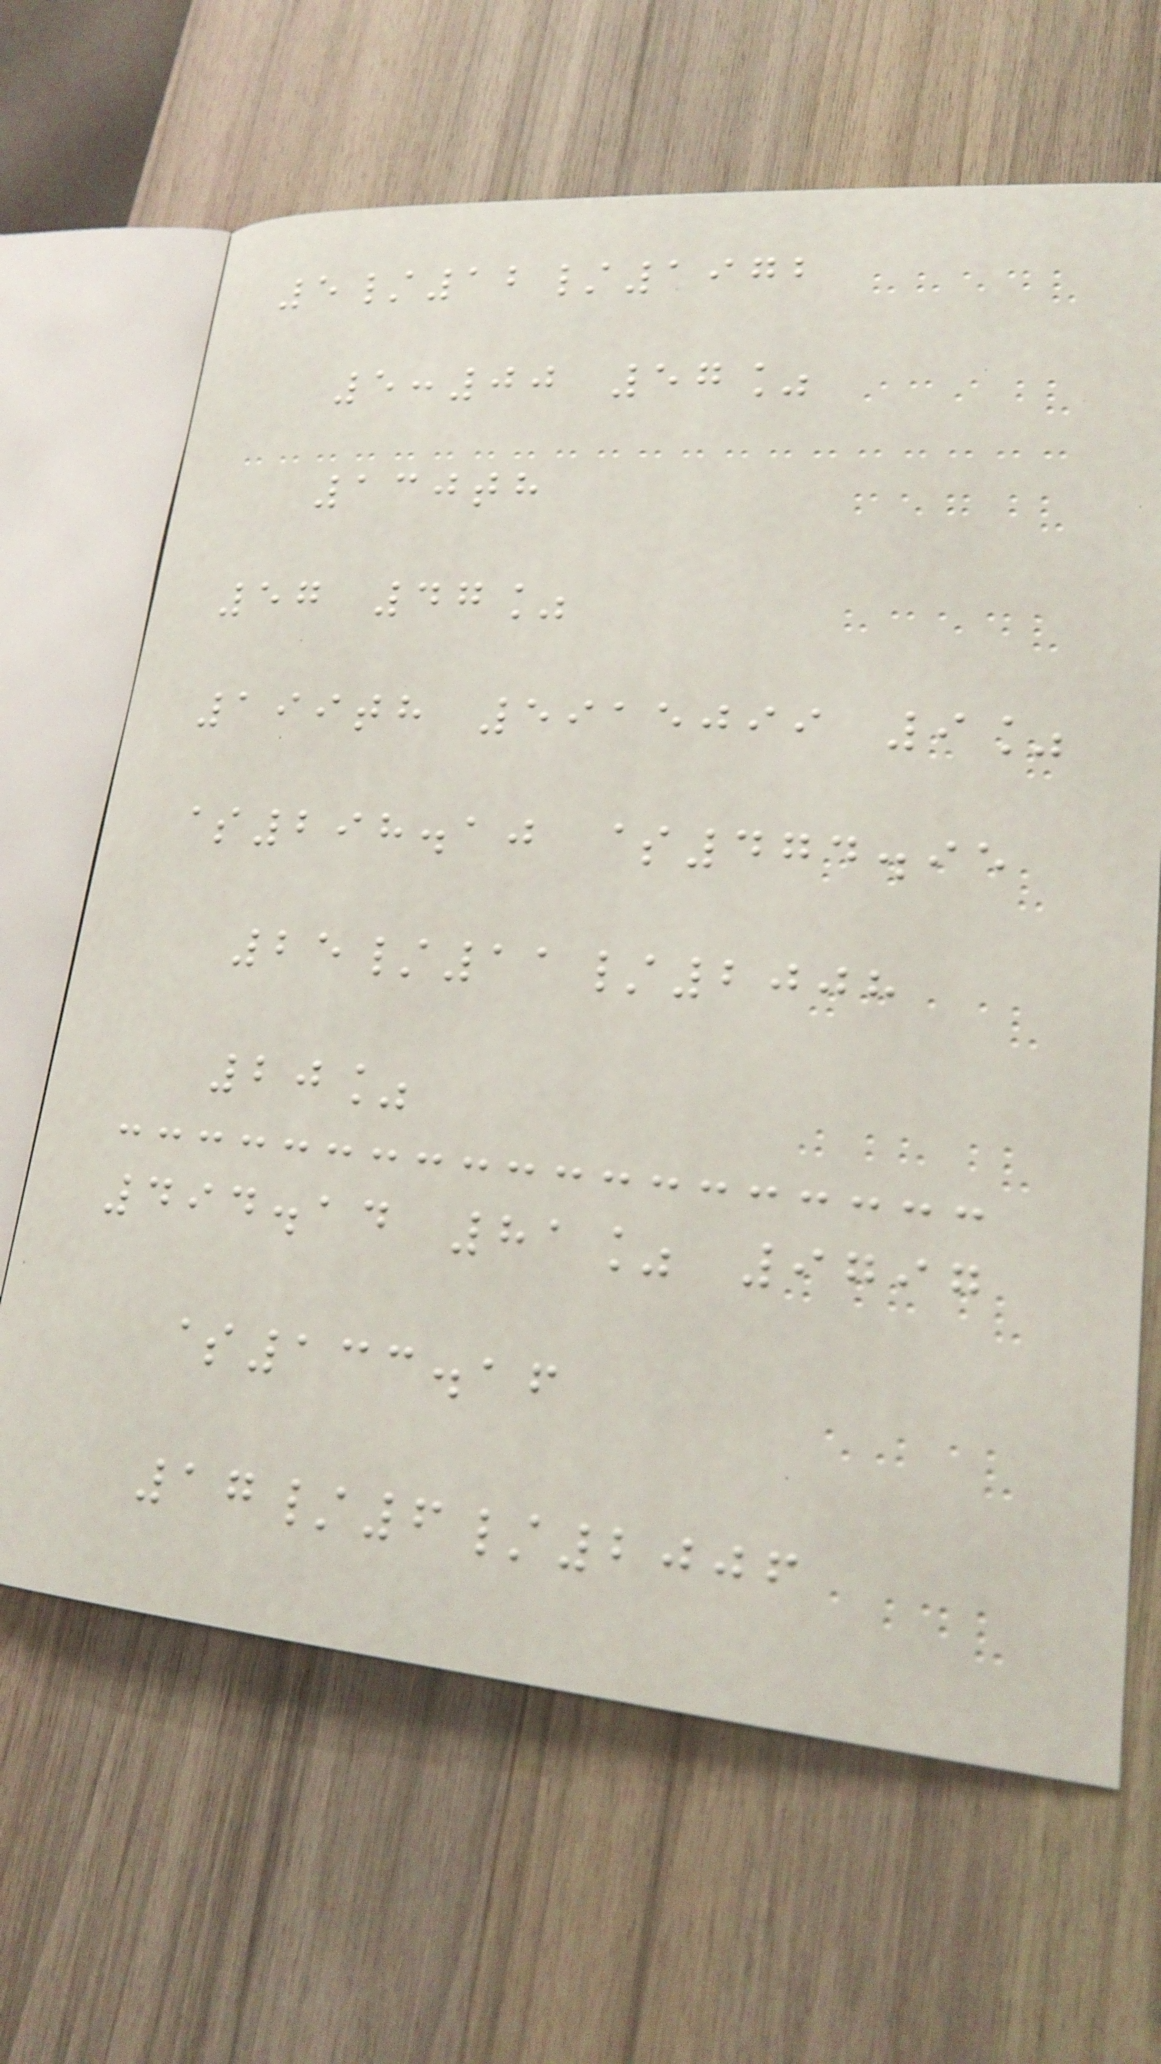5/12/1972
5:00 57%
130th
57 47%
199th 5915099 9%
$298.10 $474.95
25/11/2008
20%
494.14 81% 9797
$133.16
17/6/2006
